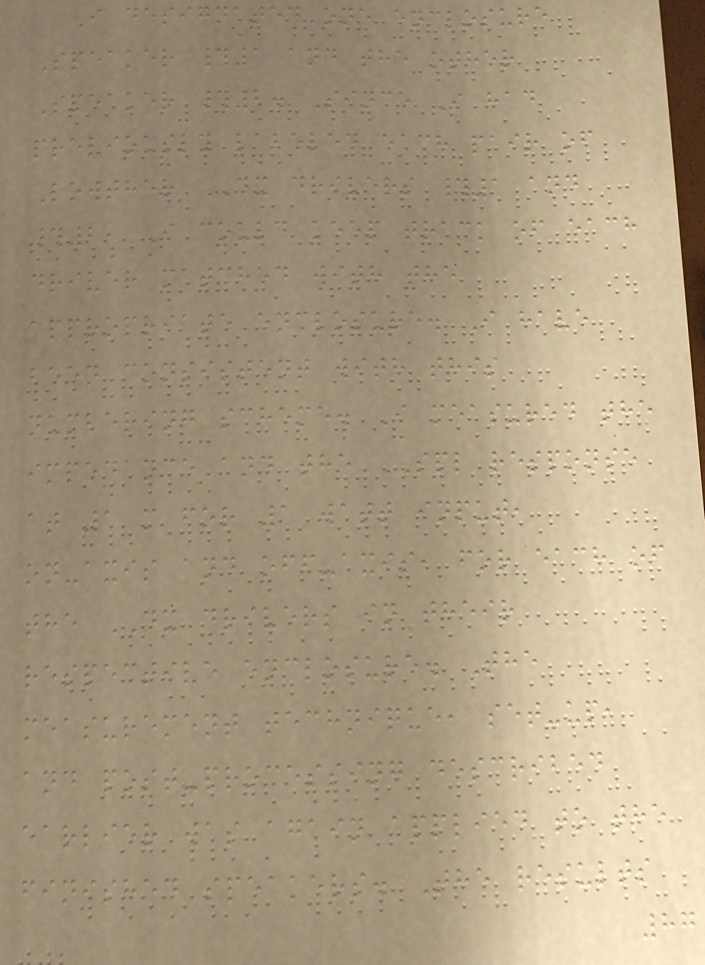I designated one enclosure
Speaker #1 and the other
Speaker #2. Since I had
previously labeled each pair of
Lowther DX drivers #1 and
#2, I could keep track of each
driver matched with the
appropriate enclosure. I have
been consistent with this
numbering scheme. I measured the
impedance and the SPL response
at 1 m for 1 watt input,
on-axis and off-axis, for each of
the DX drivers in their
respective enclosure. The
measurement technique, set-up,
and post-processing described
earlier was again applied to the
finished speakers. The results
87
